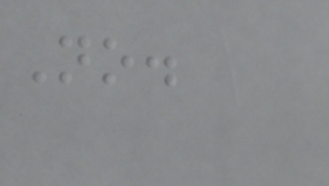No.
